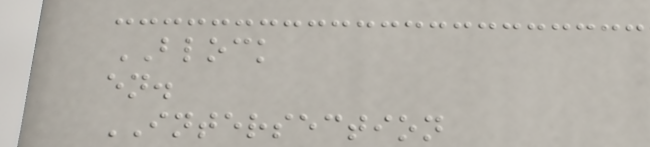BLOCK
en.
INTERSECTION
